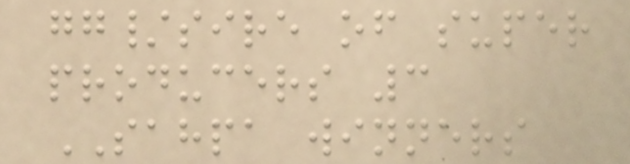gg/sire of super
producers 3
SAHPA winners
